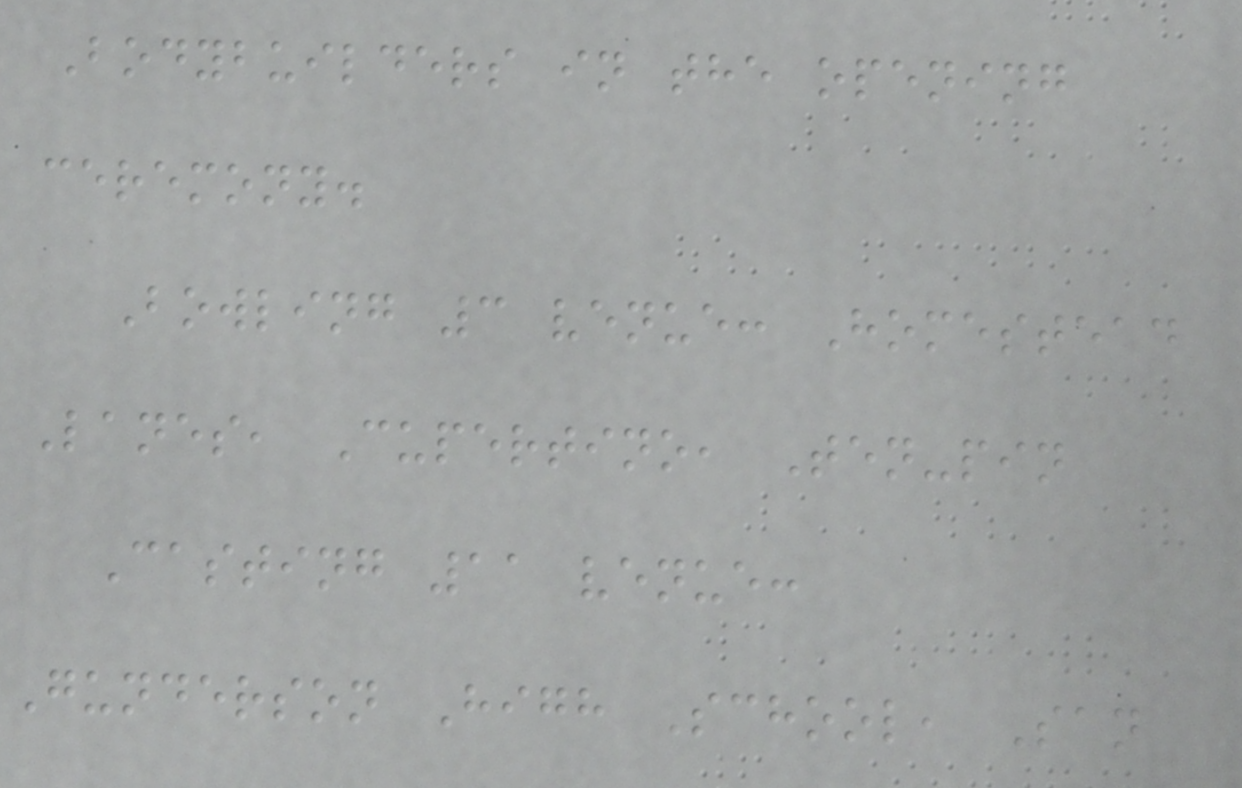Bodybuilders in the opening
ceremony.
Bowling 3 venue: Homestead
Lanes, Cupertino, Ten-pin
Casting 11 venue:
Gunderson High School, San
